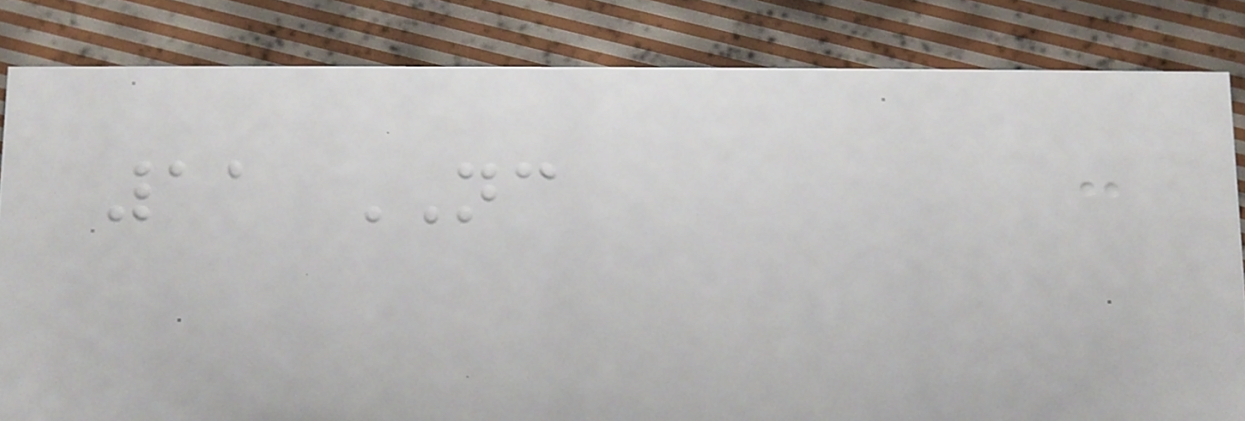11 NC
